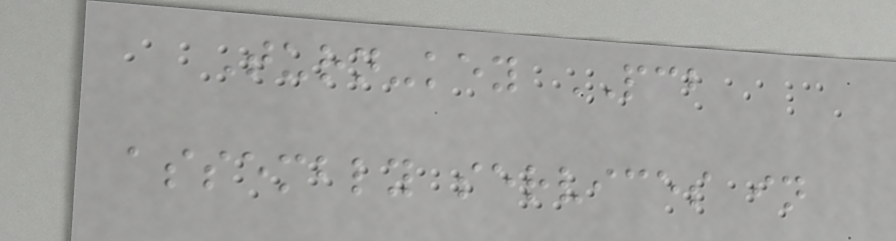Turn-key PCB
assembly services in
